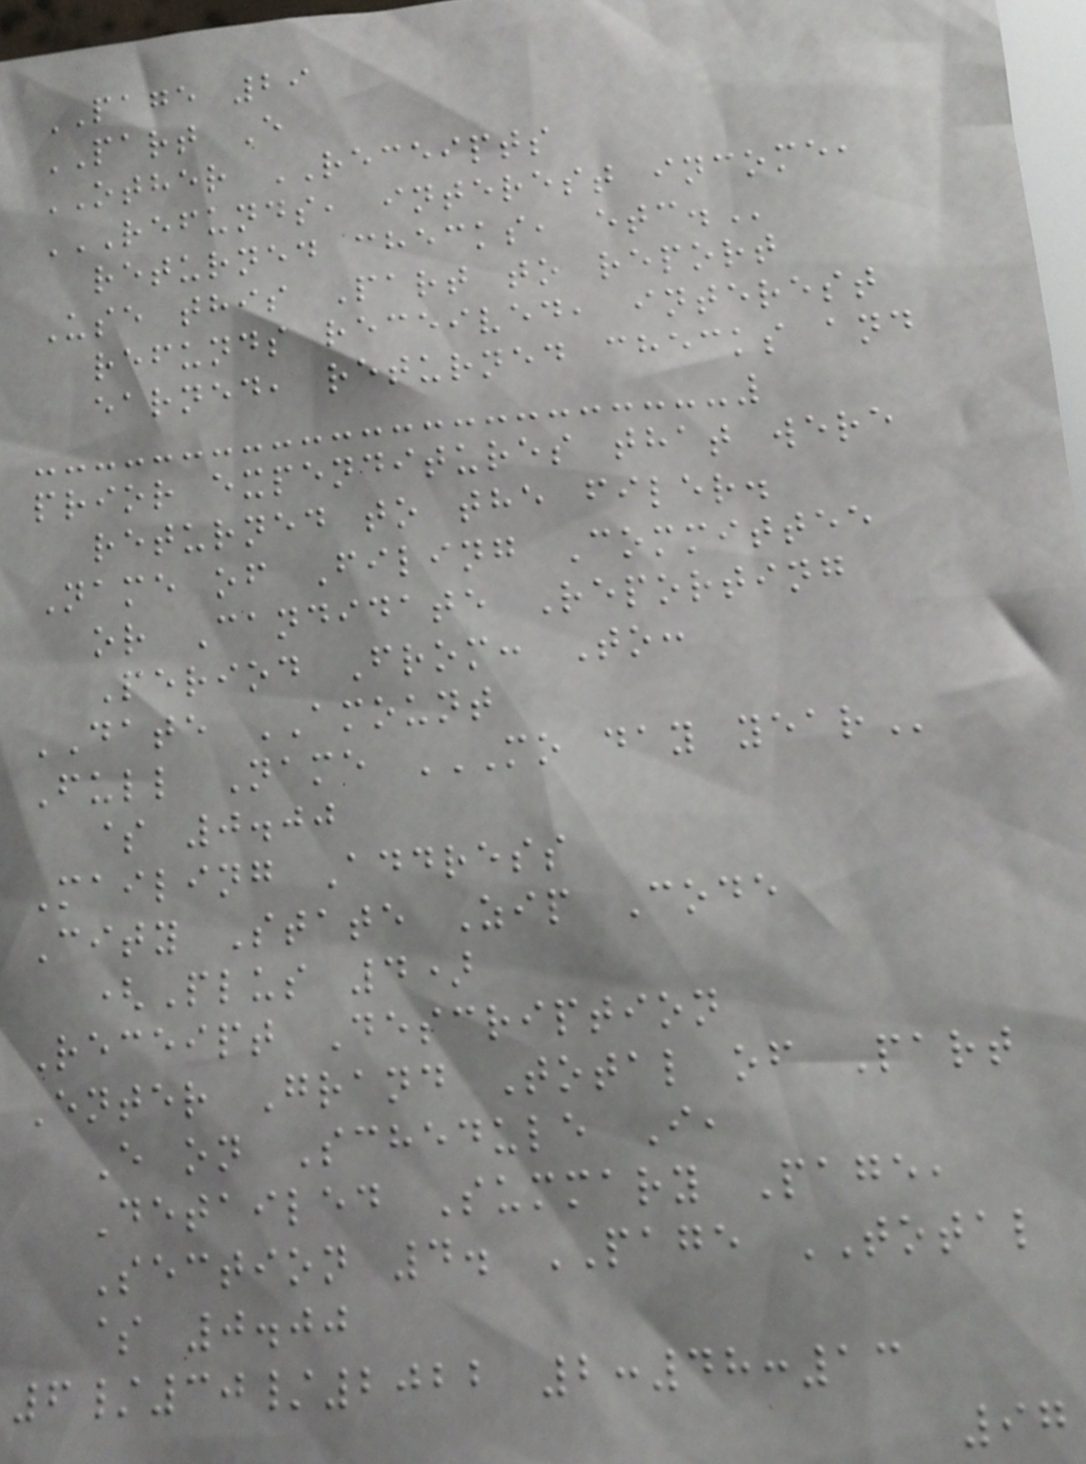PAGE 29
PART E
OTHER RECEIPTS
REFUNDS, INTEREST INCOME,
RETURNED CHECKS, ETC.
Use this Part to report
refunds received, interest
earned, returned checks and
prior expenditures that were
returned to the filer.
Name of Filing Committee
or Candidate Reporting
Period From: To:
DATE AMOUNT
Full Name MO DAY YEAR
$ 0.00
Mailing Address
City State Zip Code
(Plus 4)
Receipt Description
Enter Grand Total of Part
E on Schedule I,
Detailed Summary Page,
Section 4. PAGE TOTAL
$ 0.00
6/30/2022 2:48:13
97
